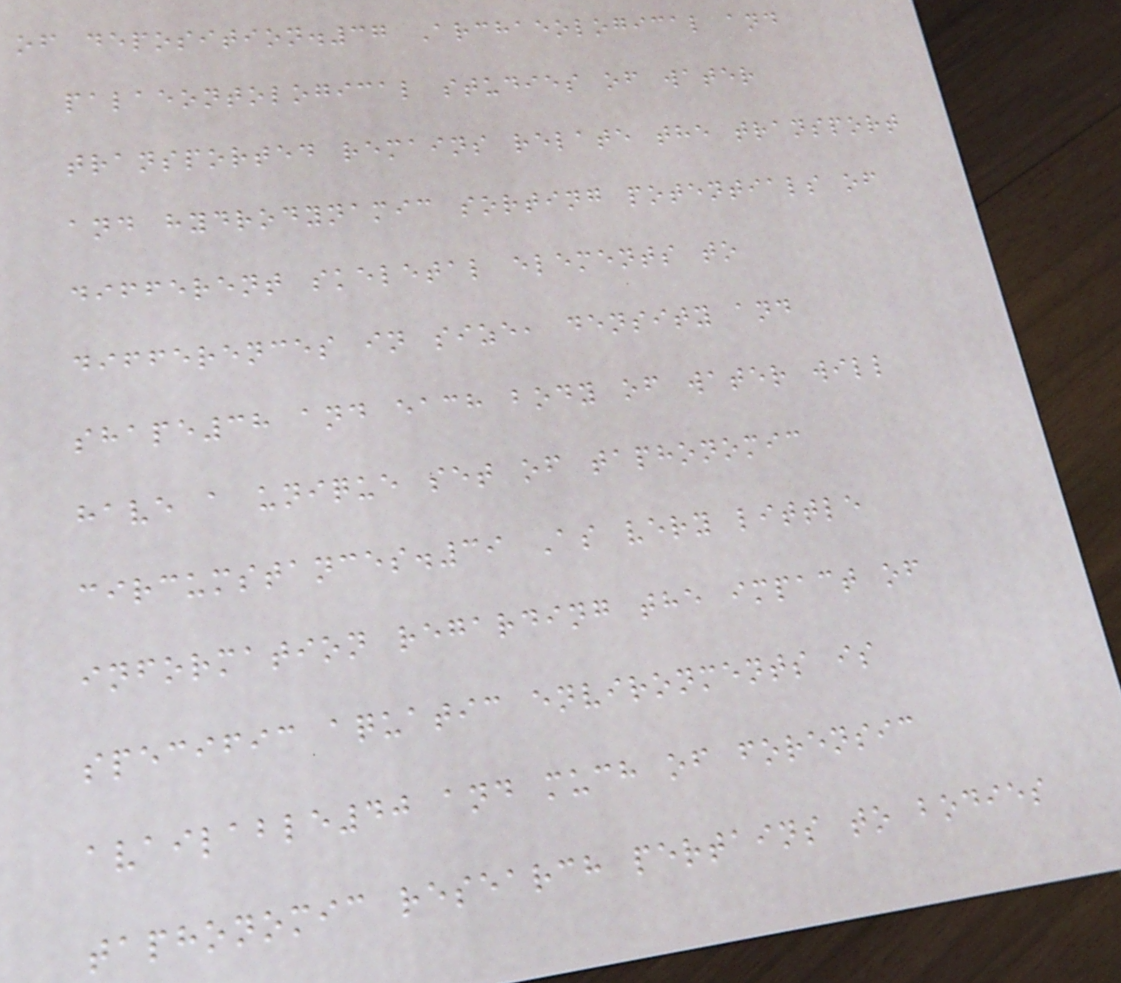of deposition.37 Archaeological and
palaeontological studies of water
transported remains relate the transport
and hydrodynamic sorting potentials of
different skeletal elements to
differences in size, density and
shape38 and each body of water will
have a unique set of taphonomic
circumstances.39 As very little
information regarding the impact of
specific aquatic environments is
available40 and much of forensic
taphonomic research pertains to bodies
